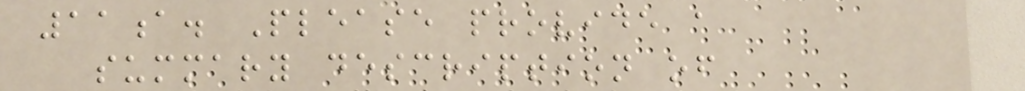11a. Please provide a
summary description of
